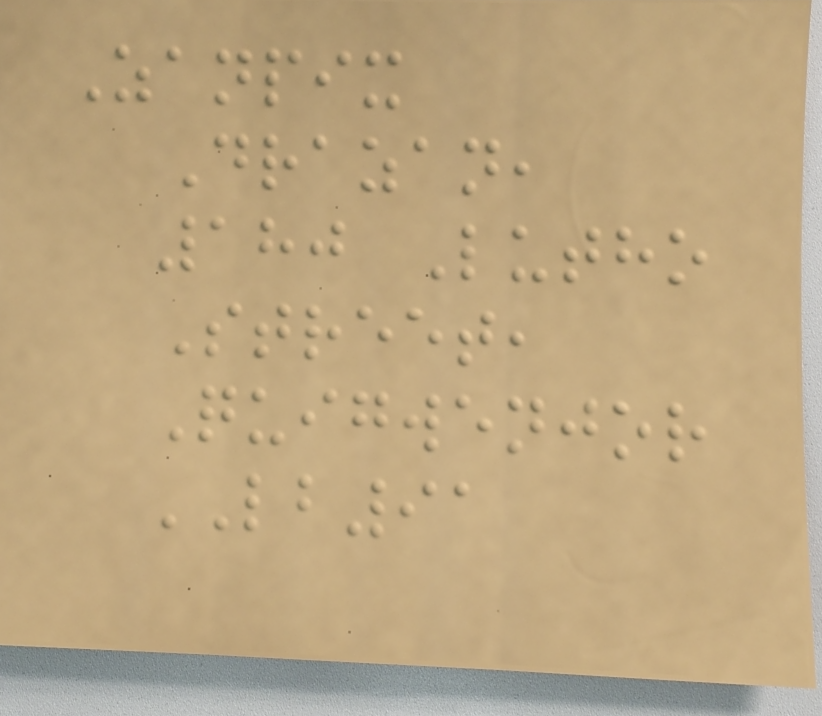Zanpix
Drazan,
180 Lutho
Street,
Quigwenjor
LB91
